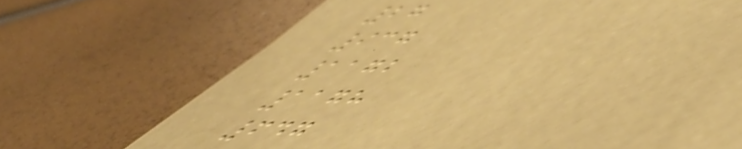27
937
1172
1178
647
